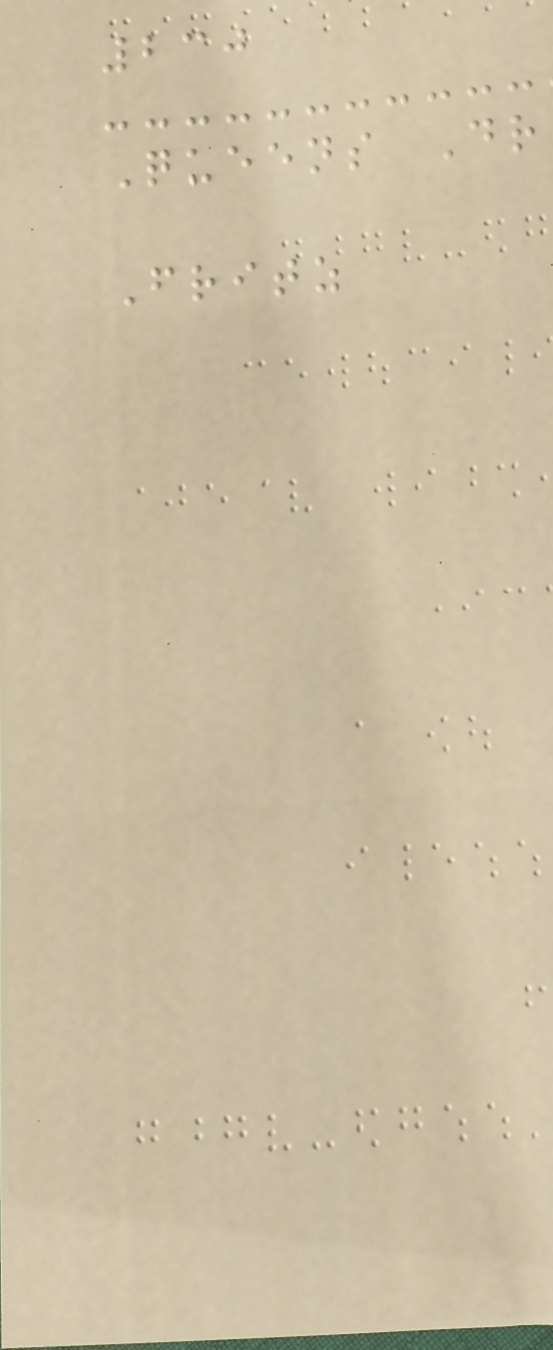230
Queens Dr
Fritz
